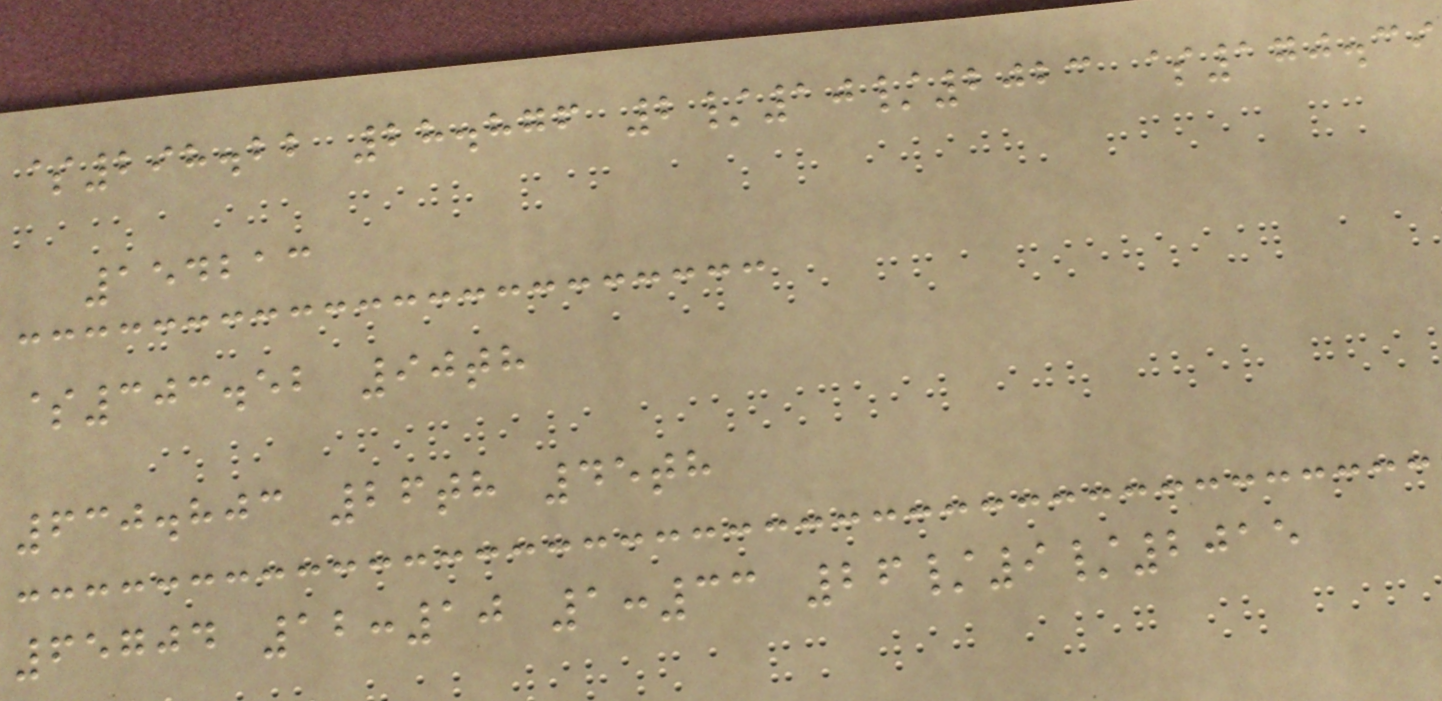$298.22 28.876 2/10/2023 $170.39
154213
$303.52 90th
630.803 26th 45th
65704 12:10 1:33 26/9/2015
